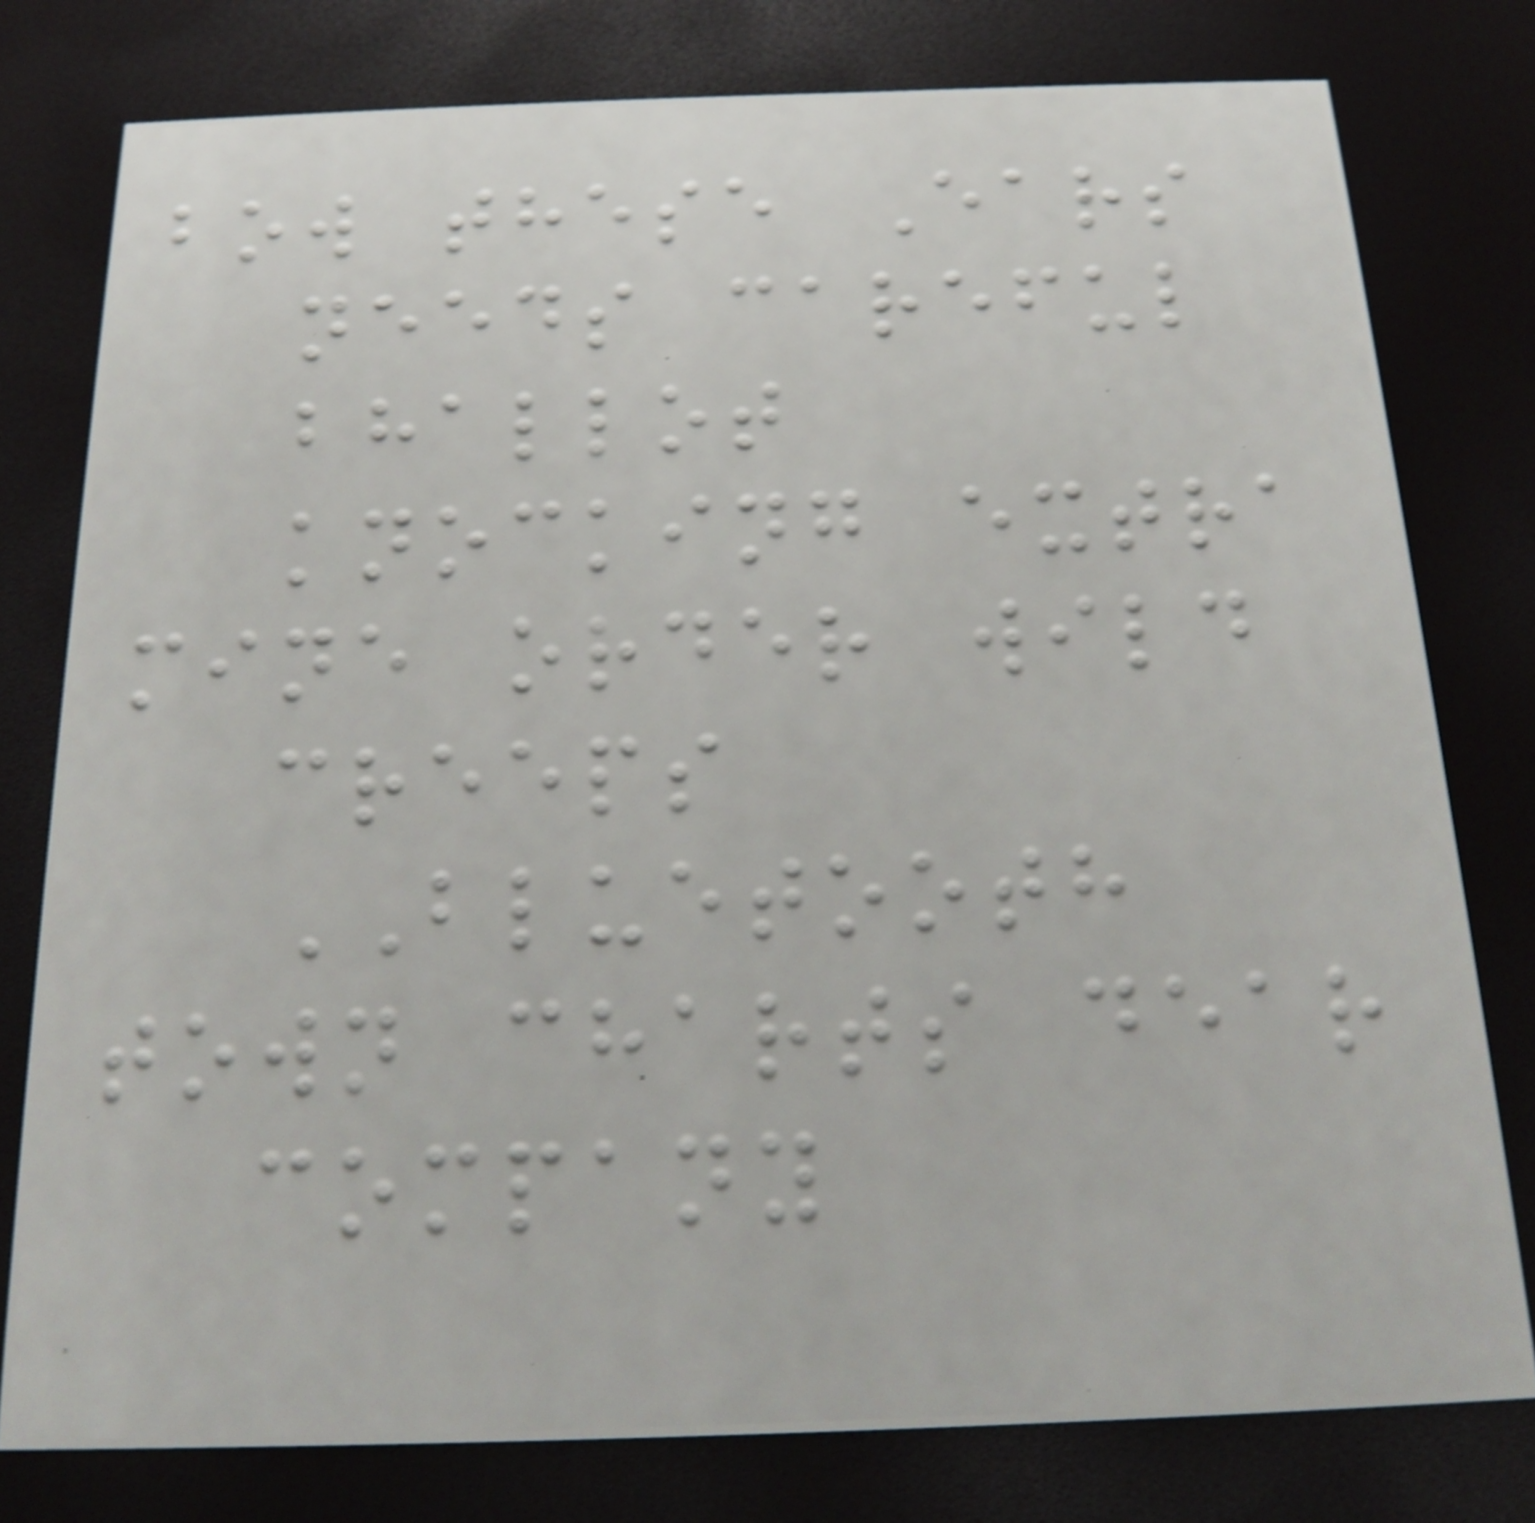bow these Ears
needs careful
bhallot
knocking extra
mine order wild
creeps
BLUETOOTH
town charts dear
company
